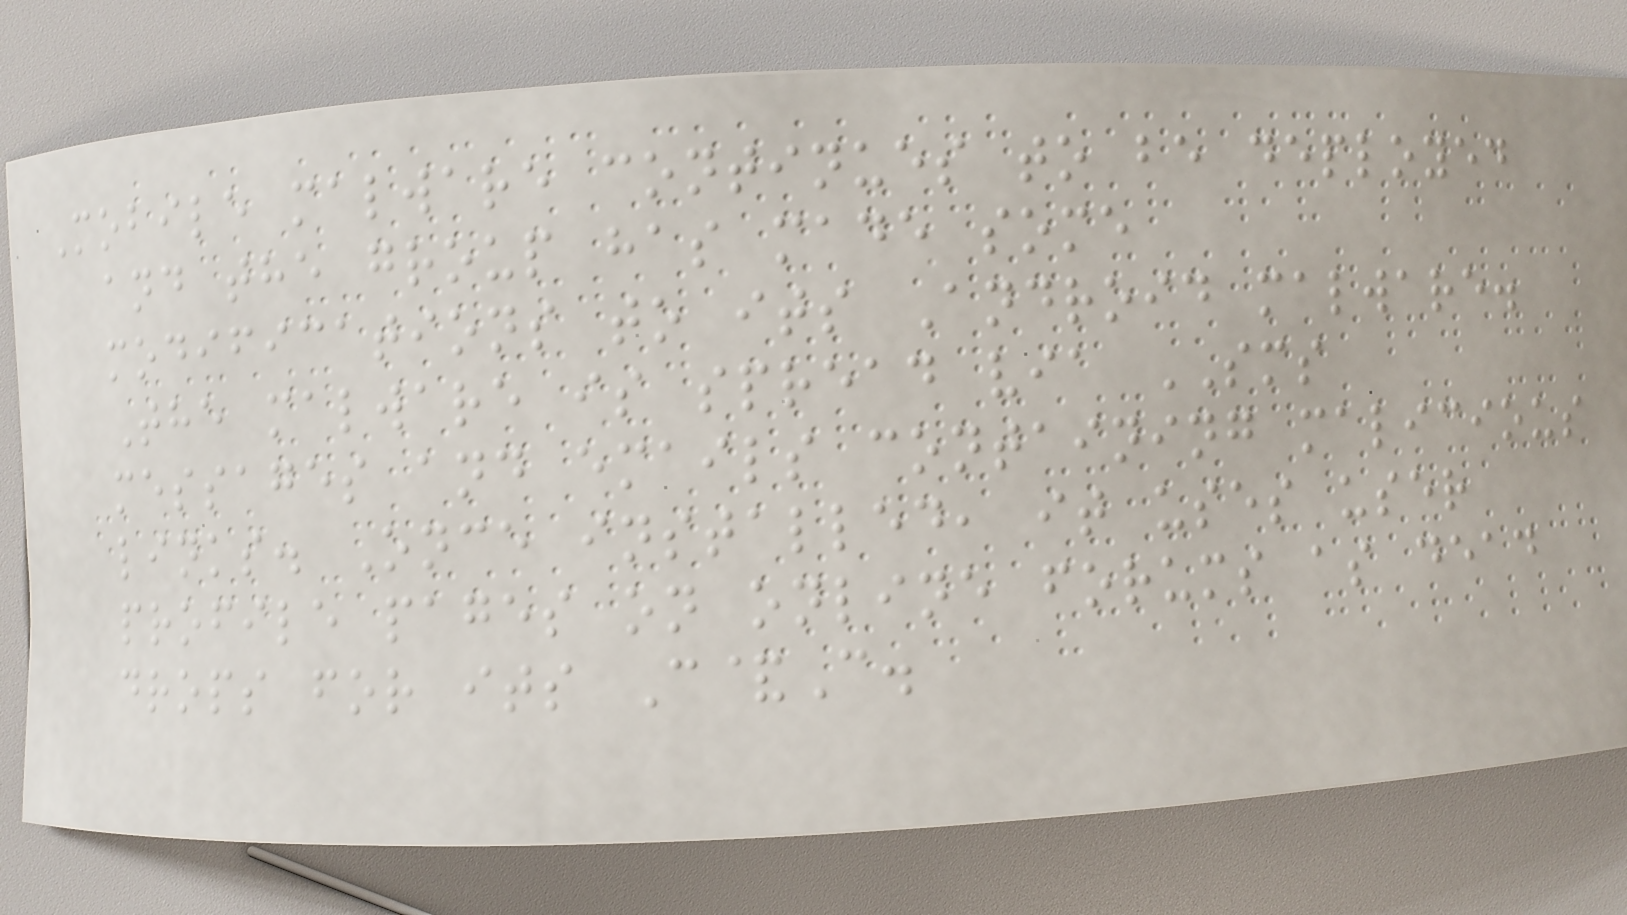Mobile malware continues to be deployed
and the group has made some
modifications to its Android malware.
The malware is spread via SMS
messages and emails containing malicious
links. Once installed, it uses user
profile pages on online forums as dead
drops for its C&C.
